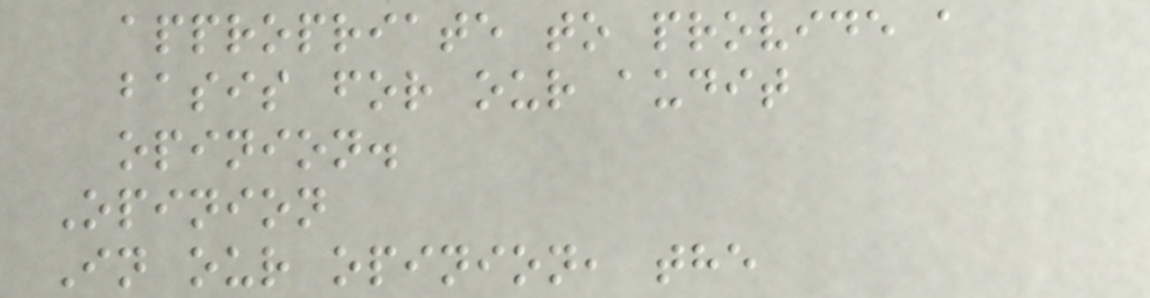appropriate to provide a
basis for our audit
opinion.
Opinion
In our opinion, the
